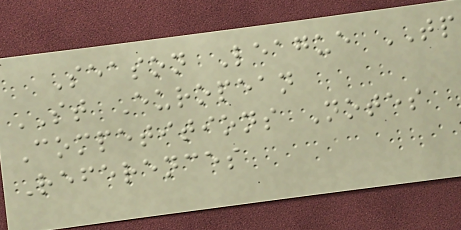Season League TP
ST European
Competitions Notes
References
